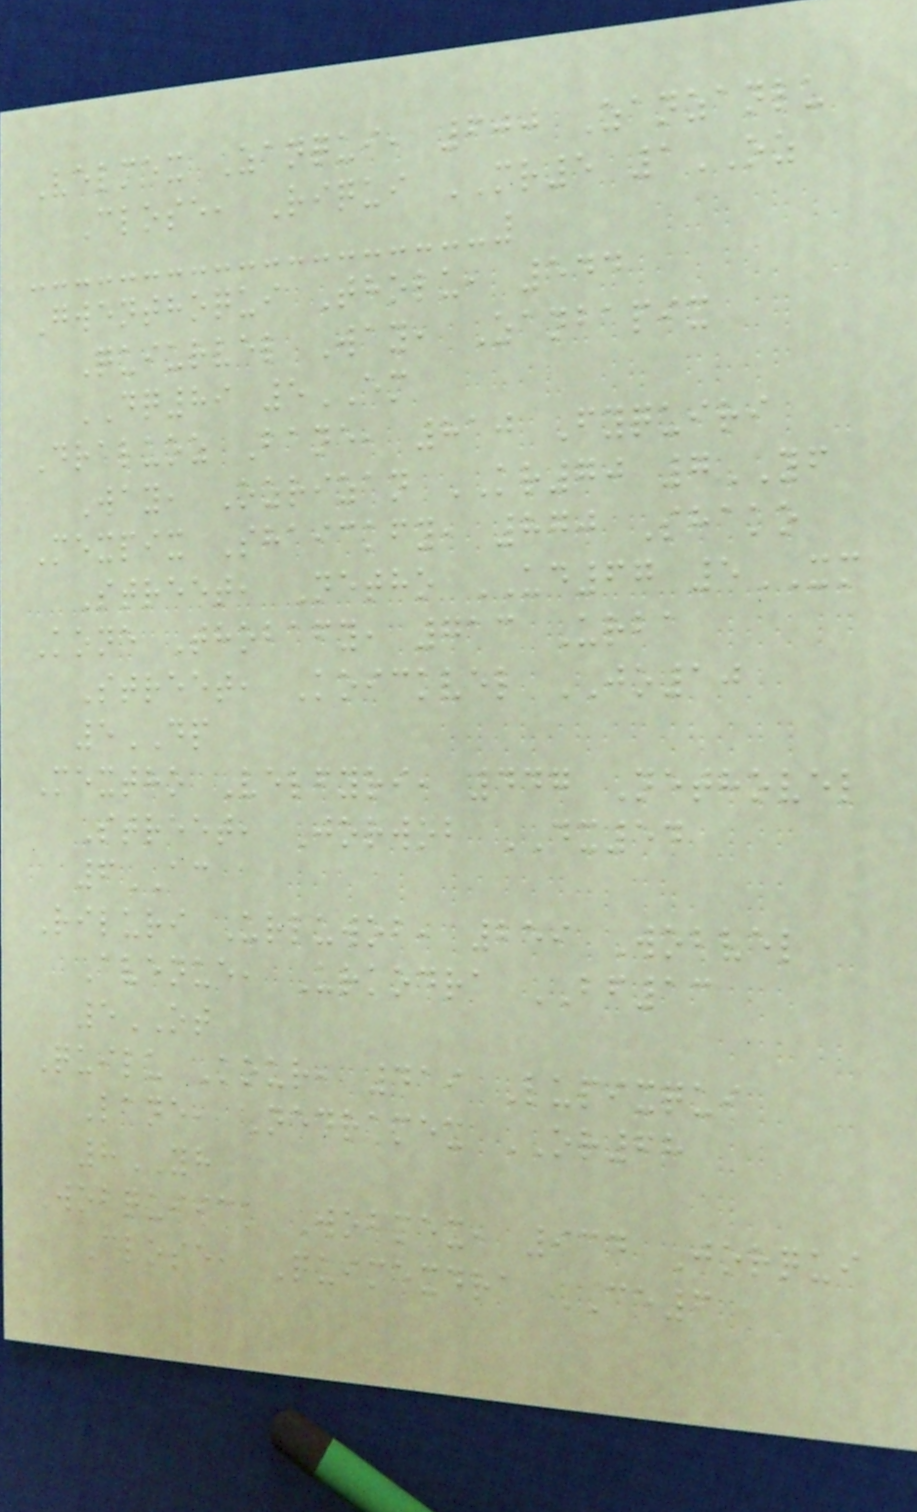Velmex Zanqui, 600 Zanzanlu
Close, Riqui MR5 1OZ
Gwenthoqui Tholu, 544
Quiurvel Way, Zanbapix
DQ89 5EM
Draluoz Bane, 810 Fyquiri
Way, Ozrizan KR70 7YF
Mexpix Shaickfy, 870 Shako
Street, Netho UD67 5XM
Kone Thobafy, 713 Urba
Street, Koickvel JO10
5DP
Mextho Velfyri, 447 Nethovel
Street, Jorwob DX54
6AC
Riluri Urluwob, 259 Wobvel
Avenue, Urkodra BF13
5OT
Quilu Kour, 419 Lupixqui
Lane, Nedramex OR68
8YH
Wobquiick Wobmex, 934 Jorqui
Close, Quimexdra CE6
